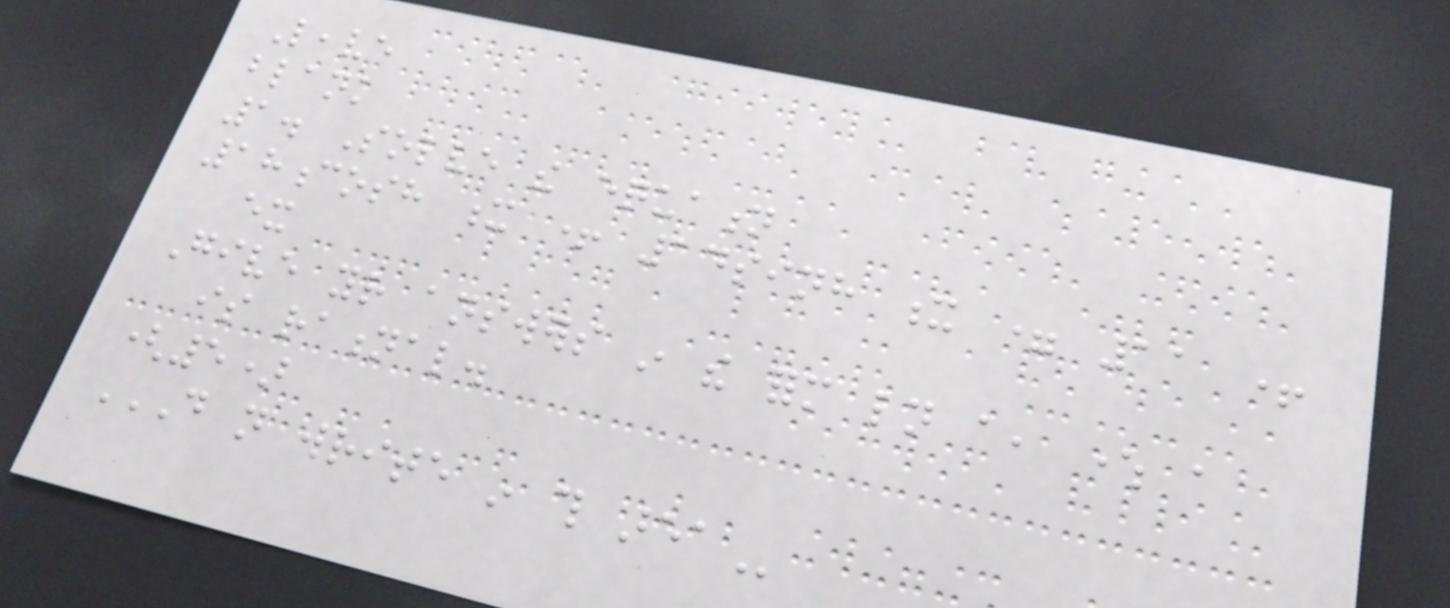Leave
blank
1. Solve the equation
18cosh x + 14sinh x = 11 +
ex
Give your answers in the form ln a, where a
is rational.
(5)
DO NOT WRITE IN THIS AREA
